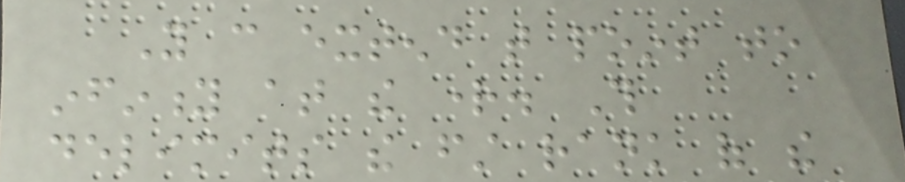You can extend that point to
infinity at the right. This
delimits the first rank of the
